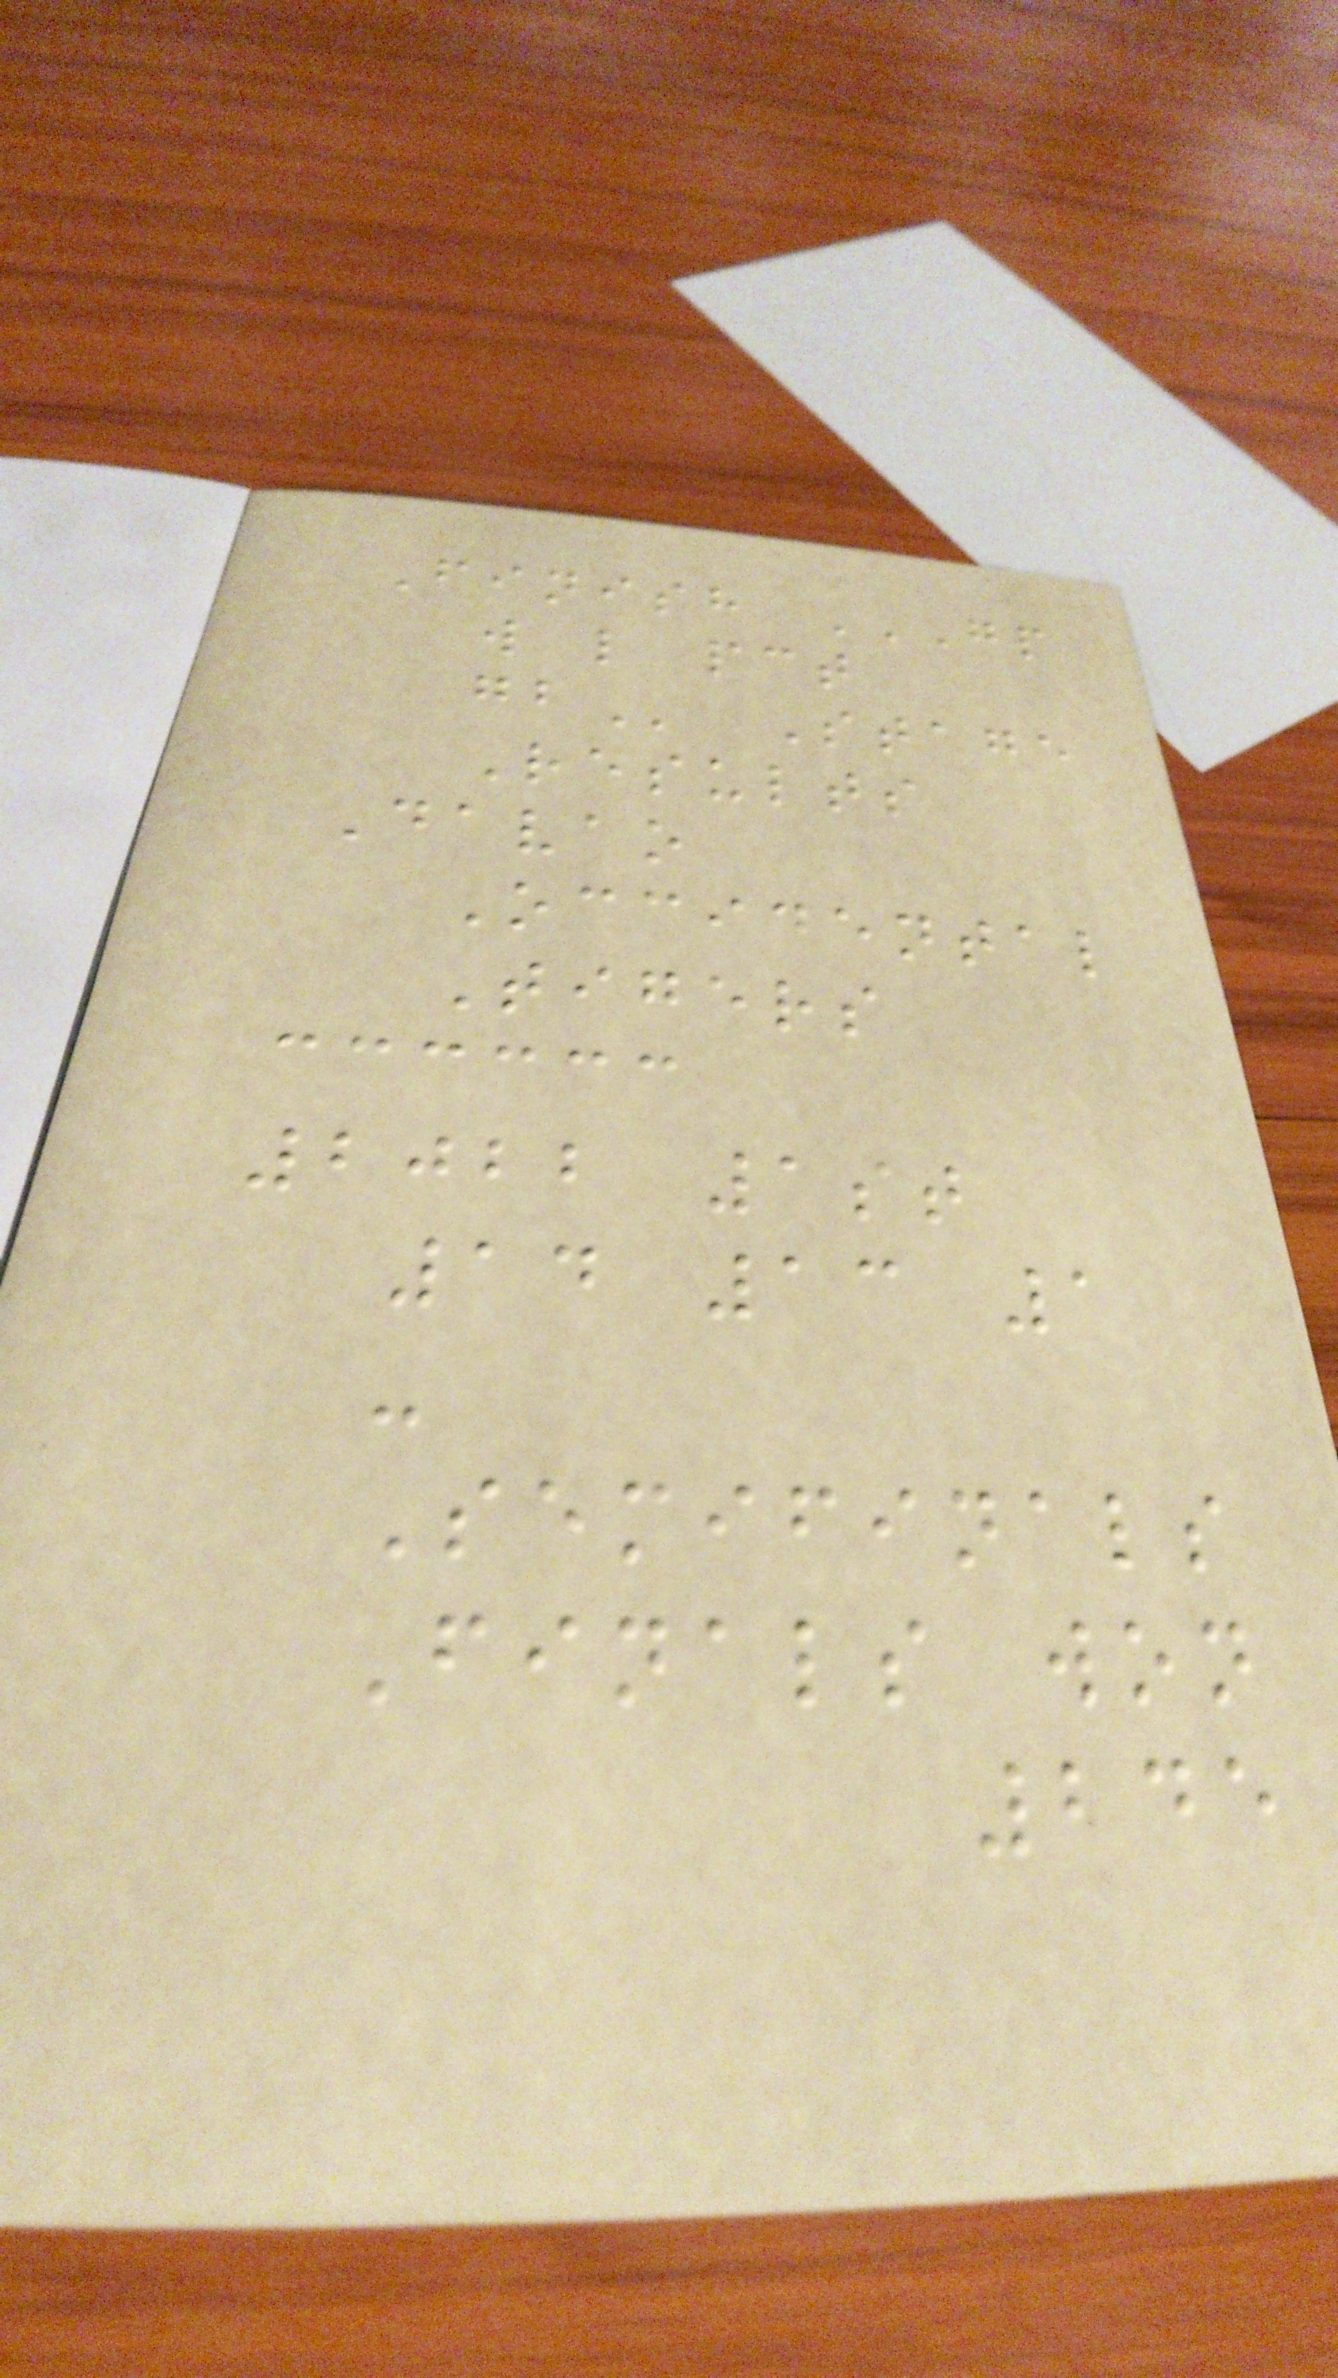Finish GP
W L PCT
GB Stage
Results
Davao
Occidental
Tigers
2022 1st
14 13 1
-
Semifinals
Finals won
245
